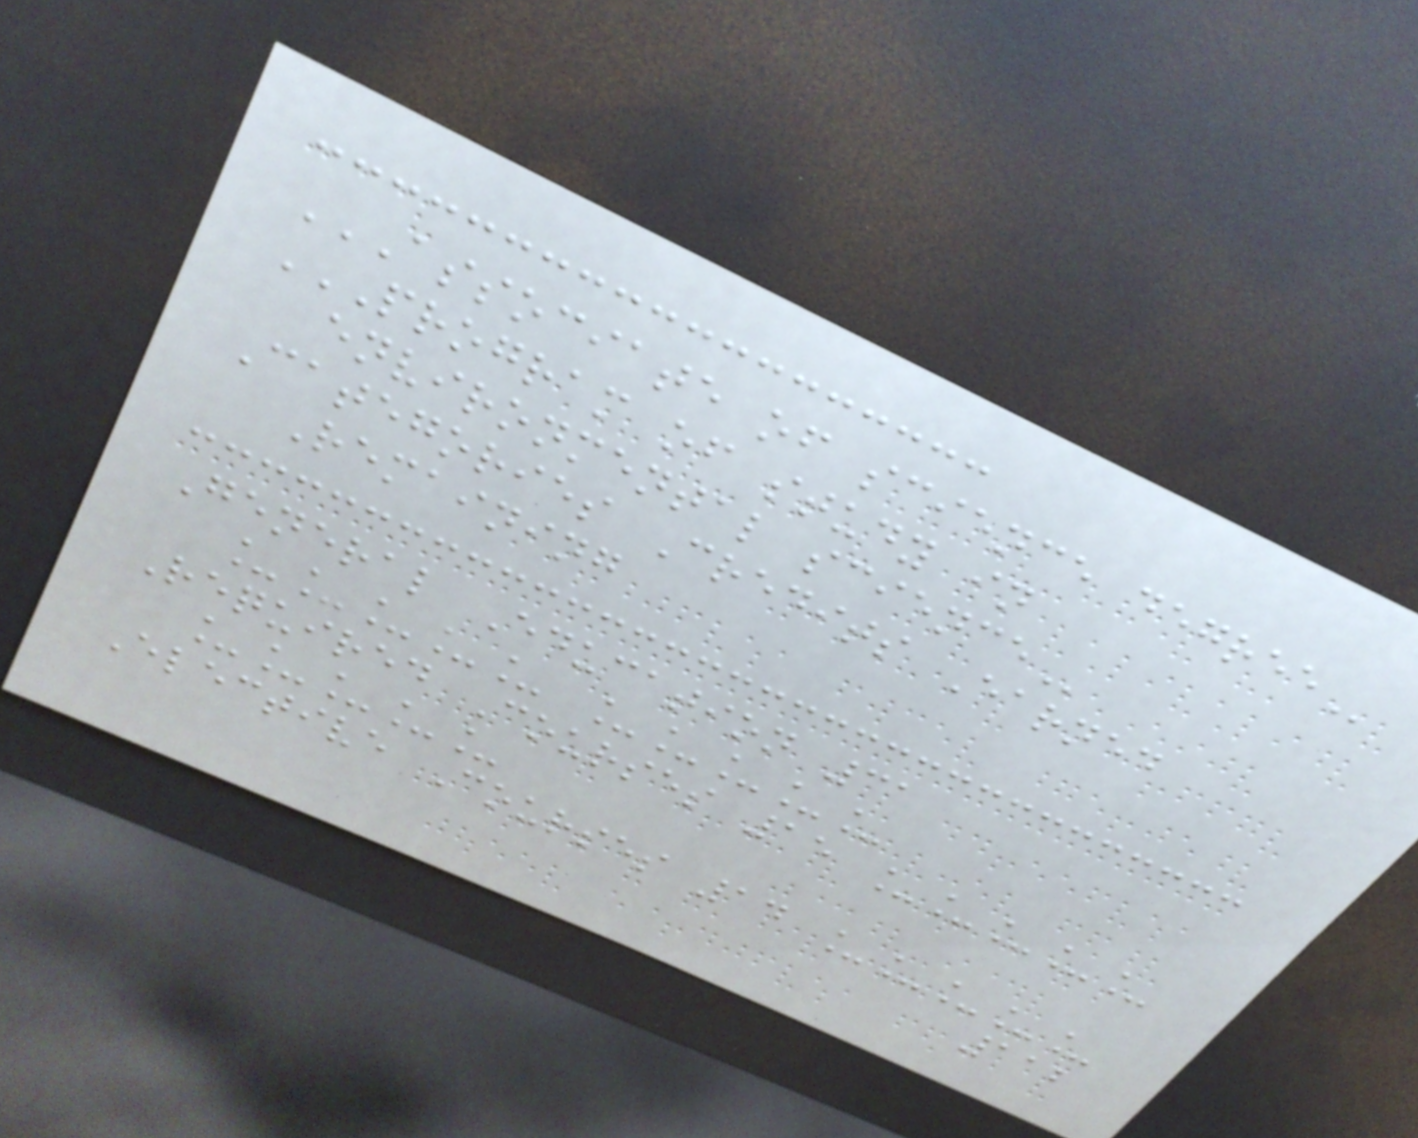ASSOCIATE OF SCIENCE DEGREE
PROGRAM OF STUDY IN
ENVIRONMENTAL SCIENCE
Categories Credits Earned
Remaining
General Education 31
_____ _____
Required Courses 15 _____
_____
Elective Courses 14 _____
112
